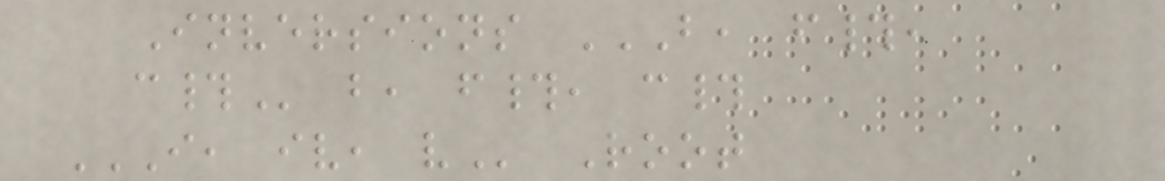Inversions B, F#,
C# b, f#, c#
I, IV, V Root
